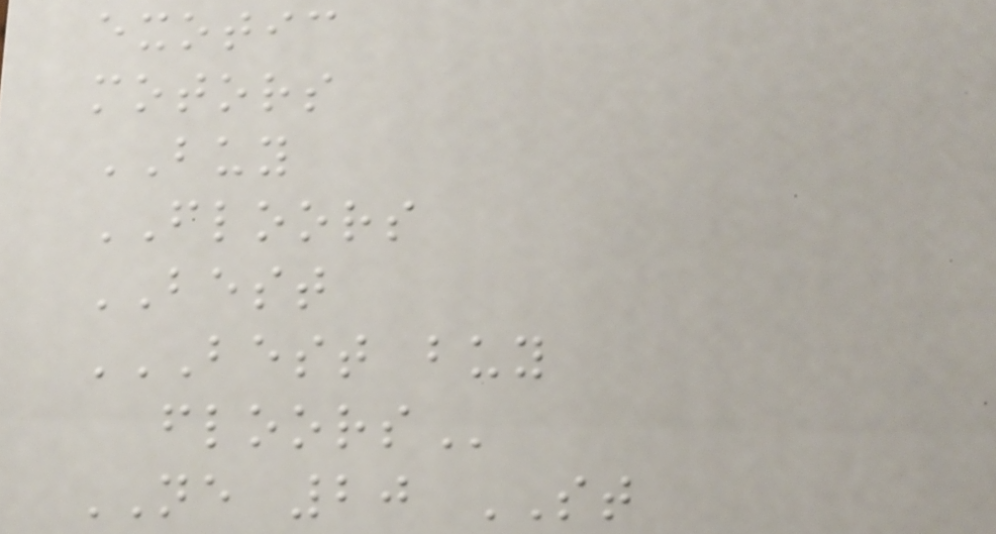exotic
motors
BUY
FLOORS
BEST
BEST BUY
FLOORS
NE 20 ST
